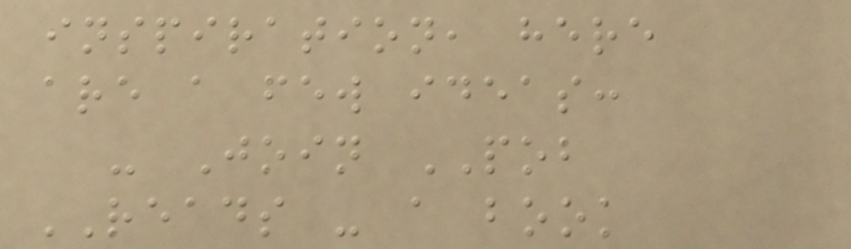inspiration, here
are a few ideas:
- Join POB
READS - a book
